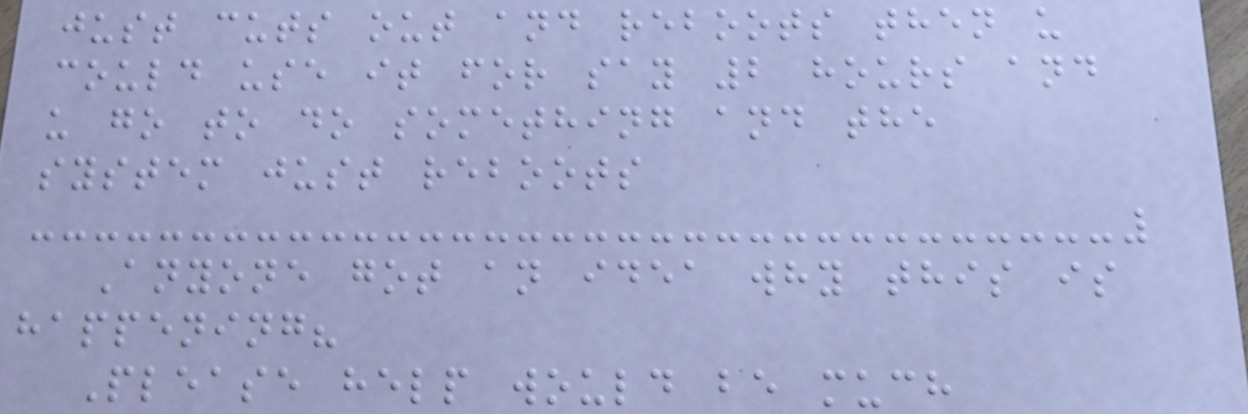just cuts out and reboots then u
could use it for say 2 hours and
u go to do something and the
system just reboots
Anyone got an idea why this is
happening?
Please help would be much
